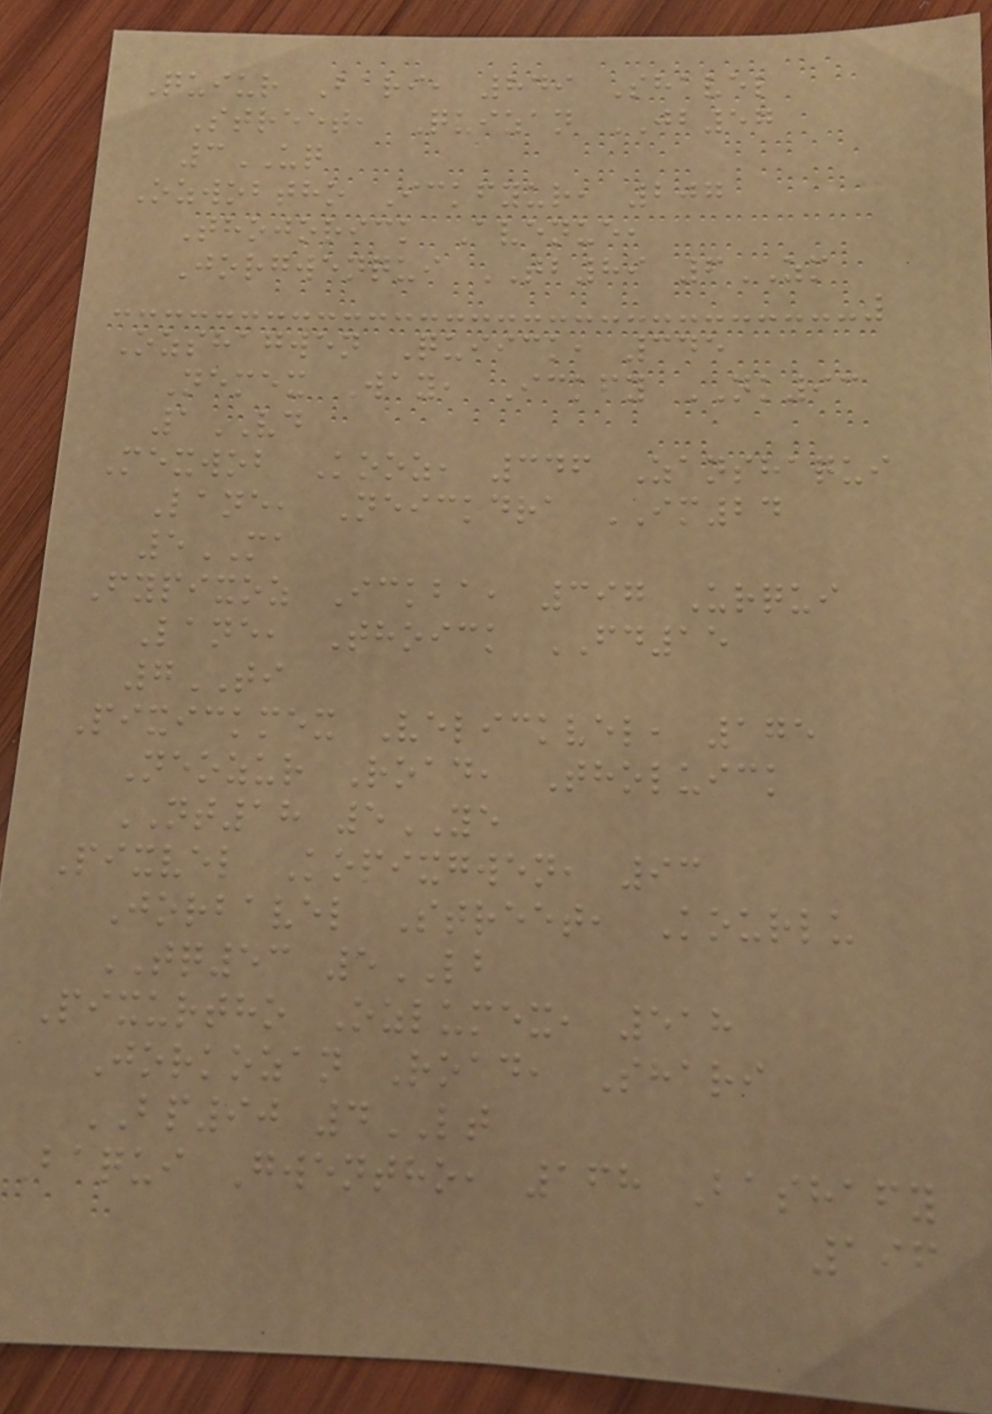Quiur Bari, 849 Shavel
Street, Quizan JB57
3UQ
Ozwobtho Ickfyur, 207
Thojorick Avenue,
Jorgwenqui TB89 6ZM
Ozshagwen Quiick, 345
Nemex Way, Ickfy NK93
1VD
Mexwob Kooz, 346 Zanshaqui
Lane, Neickdra IM24
5MA
Fypixoz Ickba, 397 Urqui
Lane, Thoick FD15
7TI
Pixickmex Velickvel, 175
Neozur Road, Tholuick
NT18 5YE
Pixvel Kopixgwen, 93
Jorbavel Street, Kourlu
TQ53 5LB
Pixurtho Ozlumex, 518
Jorkozan Road, Shari
BP90 4LT
Baqui Gwentho, 168 Bashafy
196
